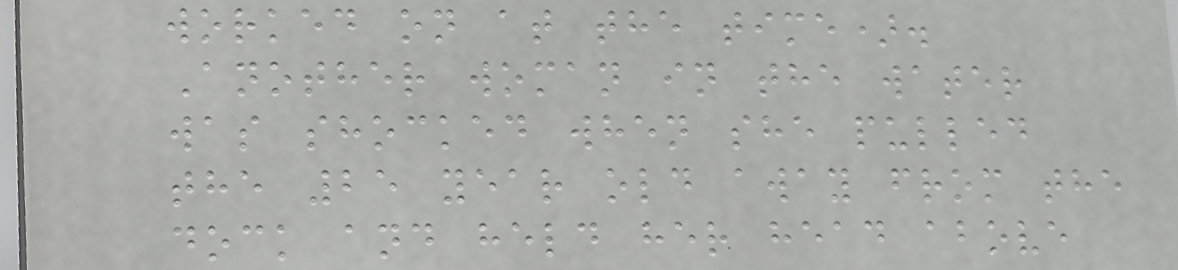worked on at the time).
Another woman in the water
was shocked when she pulled
the 25 year old away from the
dock and held her head above
